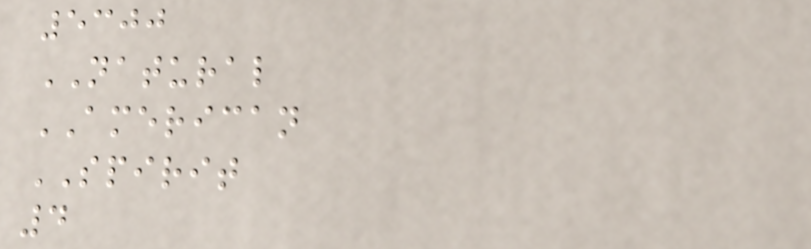5300
NATURAL
AMERICAN
SPIRIT
4
